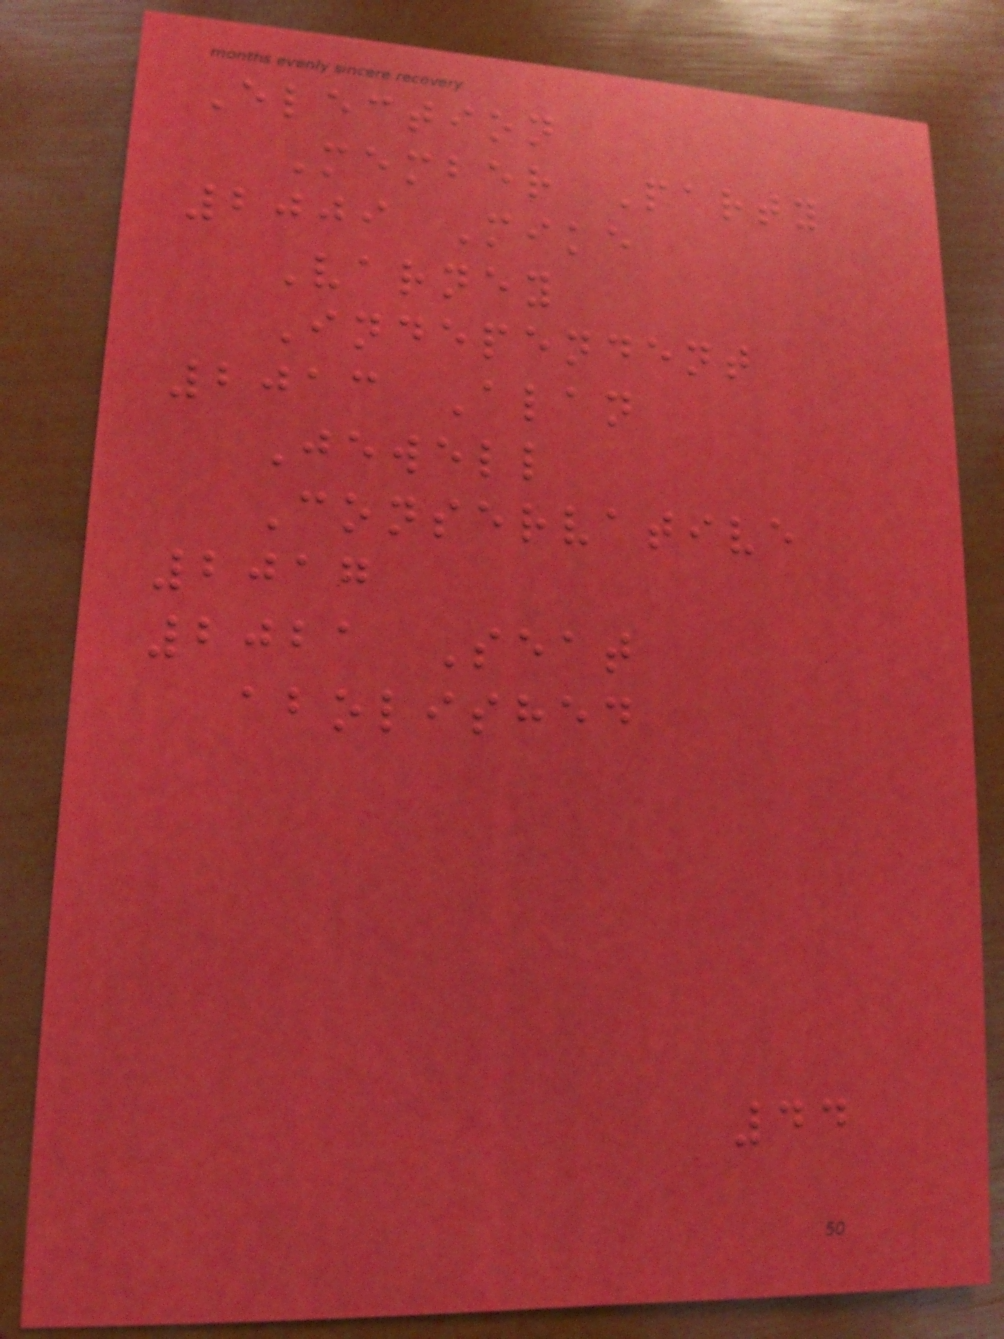Election
Member Party
2009 Mike
Varney
Independent
2013 Alan
Jewell
Conservative
2017
2021 Seat
abolished
44
